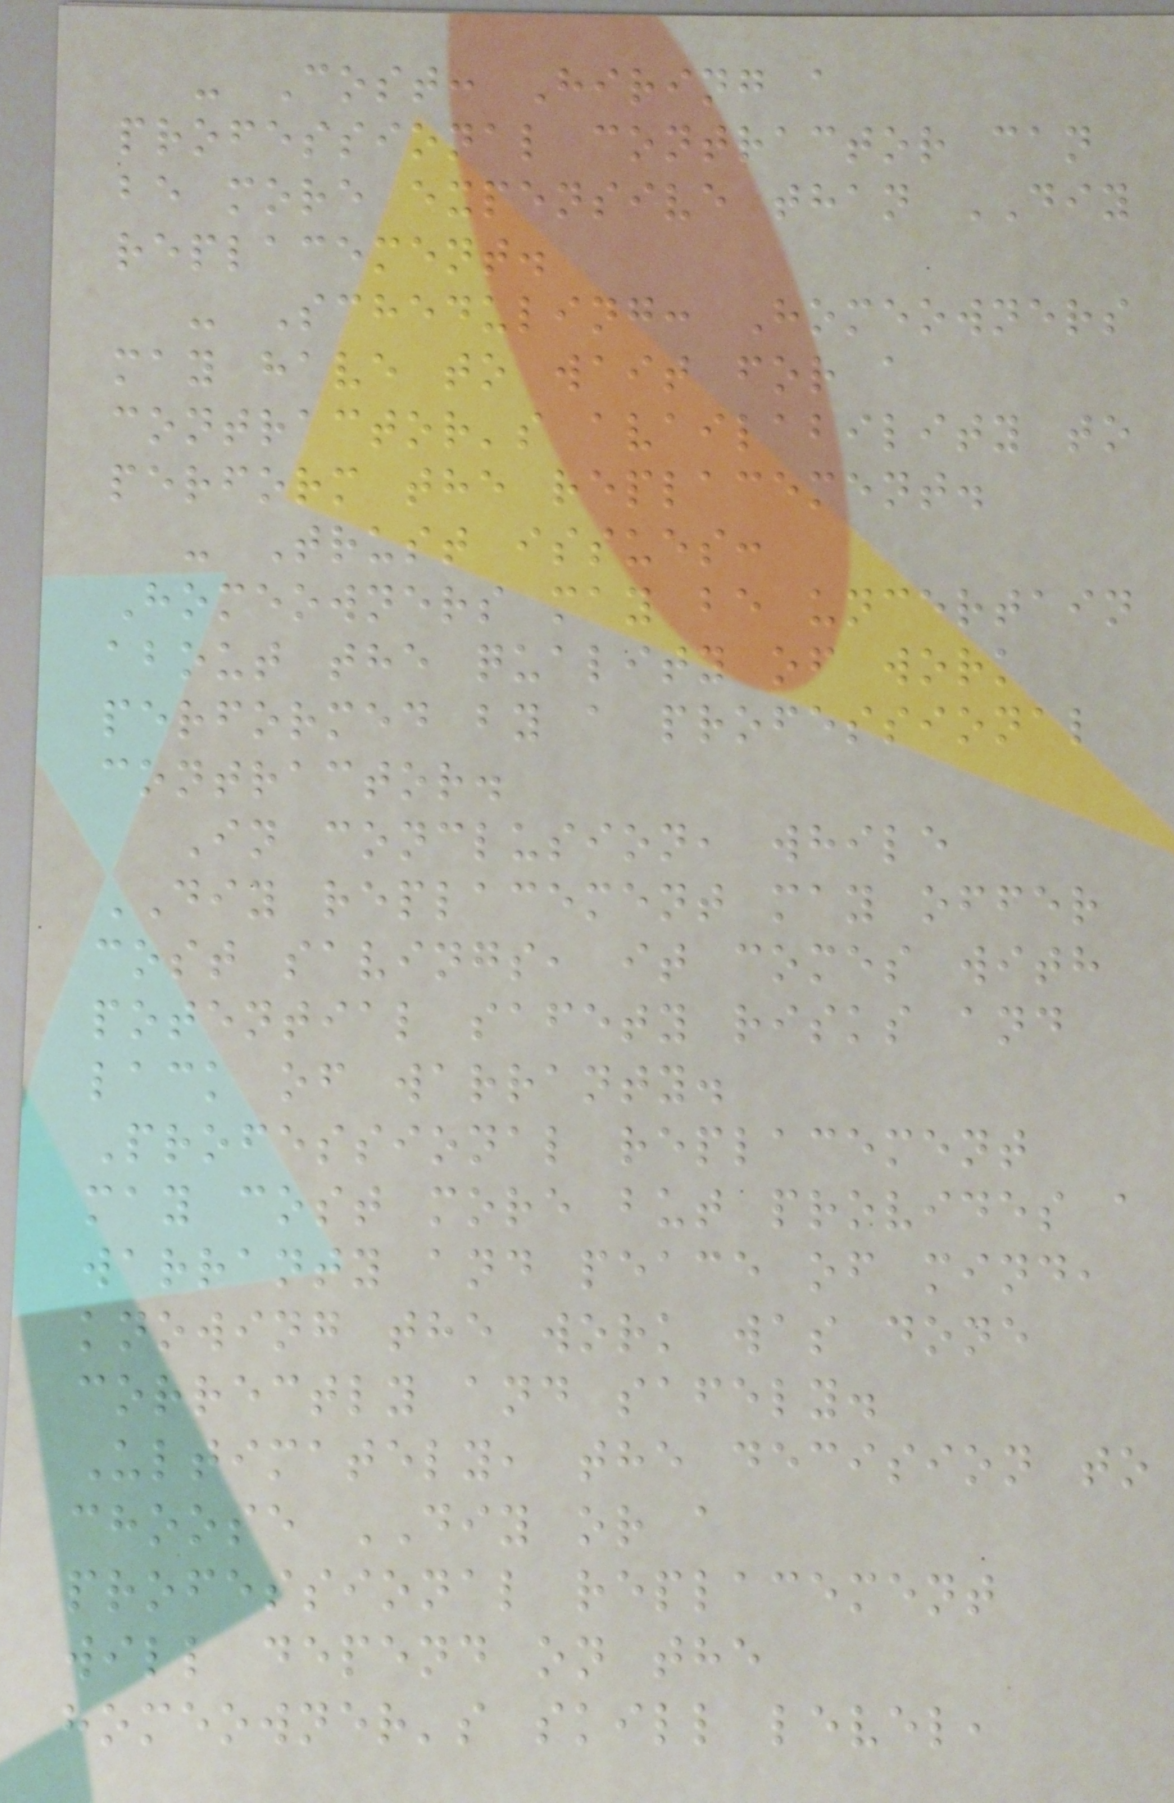- Cost: Hiring a
professional contractor can
be more expensive than DIY
replacement.
- Scheduling: Homeowners
may have to wait for a
contractor's availability to
perform the replacement.
- Trust issues:
Homeowners may be uncertain
about the quality of work
performed by a professional
contractor.
In conclusion, while
DIY replacement may offer
cost savings, it comes with
potential safety risks and
lack of warranty.
Professional replacement
may cost more but provides a
warranty and peace of mind,
knowing the work was done
correctly and safely.
Ultimately, the decision to
choose DIY or a
professional replacement
will depend on the
homeowner's skill level,
